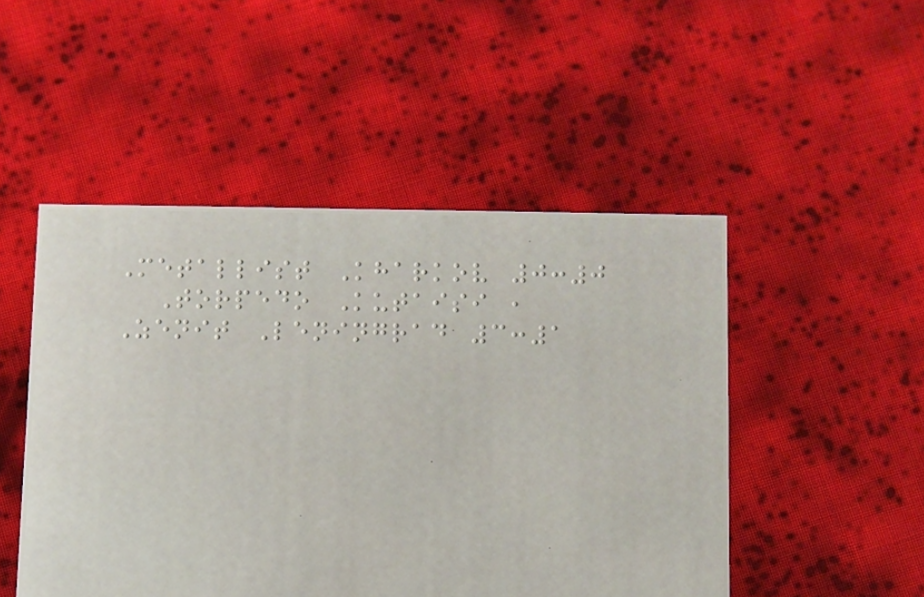Metallist Kharkov 0:0
Torpedo Kutaisi ,
Zenit Leningrad 3:1
